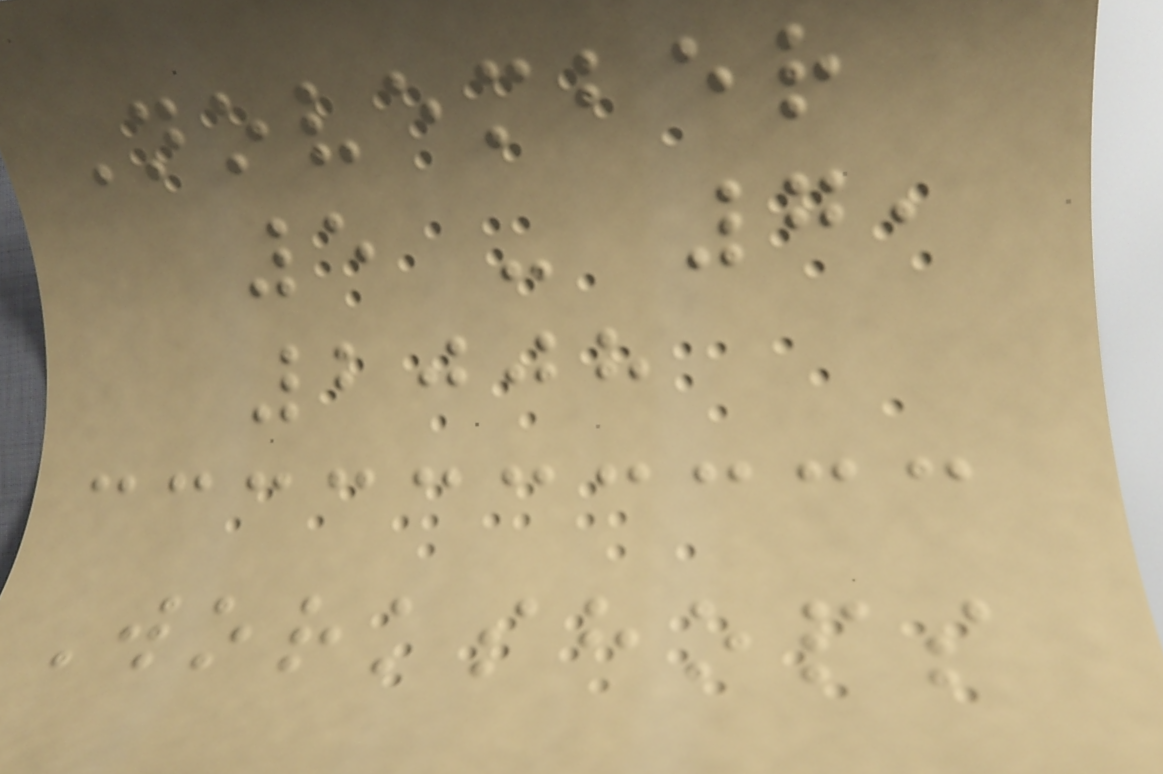November
5 - 7,
2008
Workshops
